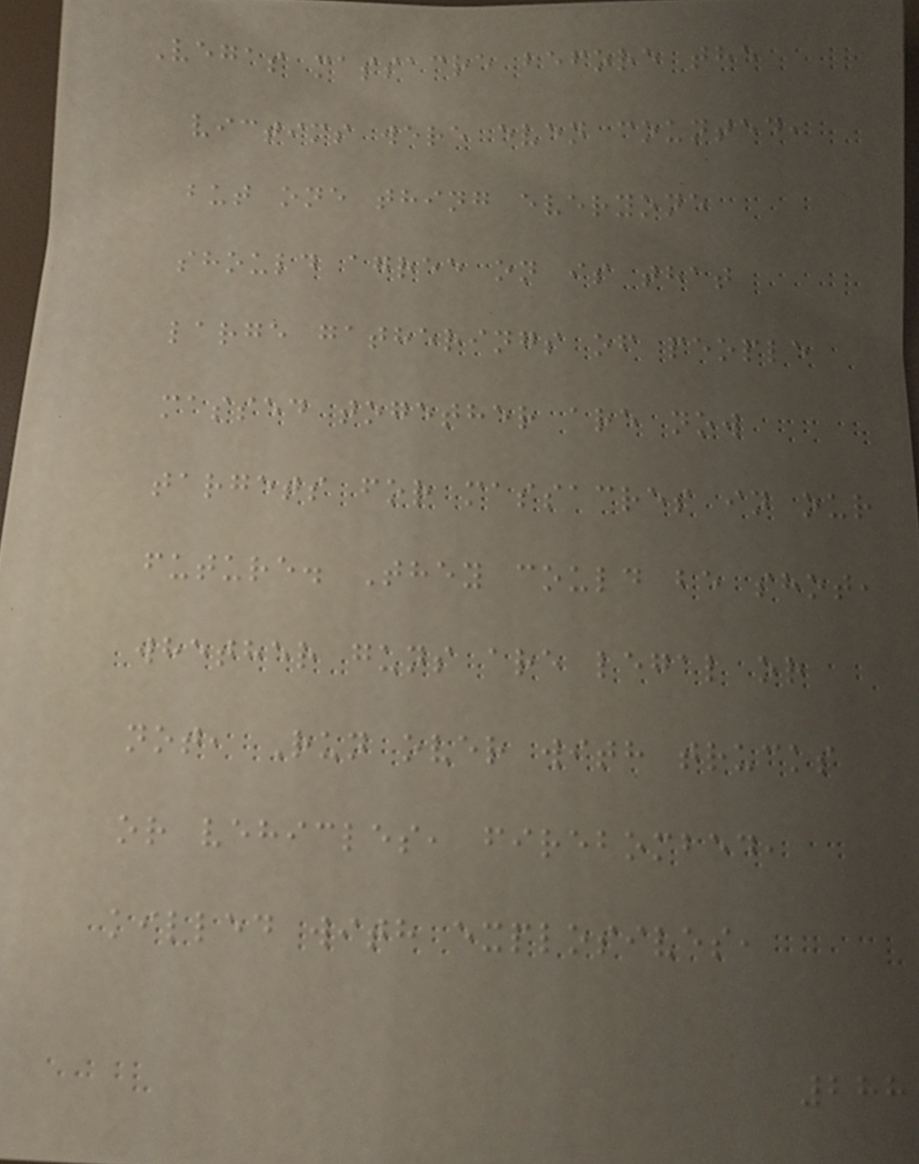Vegas massacre before the
victims were even counted,
but one thing everyone
should agree on is that
large gatherings of people
massed together are now
targets for massacres in our
future. They could be shot,
whether guns are legal or
not, Run over with trucks
or vehicles, firebombed,
killed with explosives,
288
